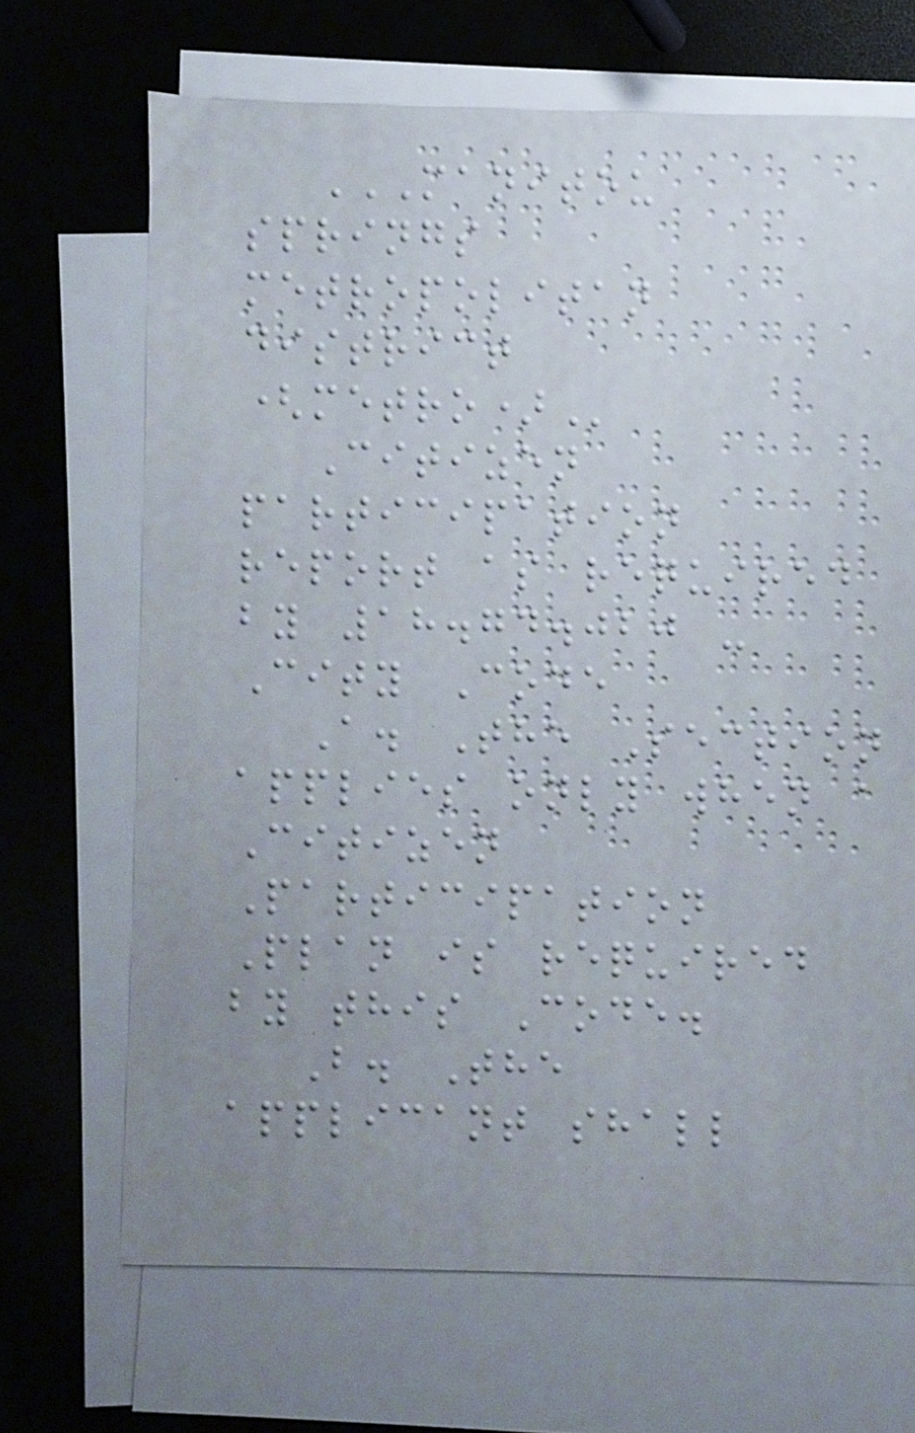MANITOU
SPRINGS
METROPOLITAN
DISTRICT
(METRO)
Citizen
participation
report as required
by 18.74.020 -
City Code
A. The Section
applies only when a
Citizen
Participation
Plan is required
by this Code.
B. The
applicant shall
